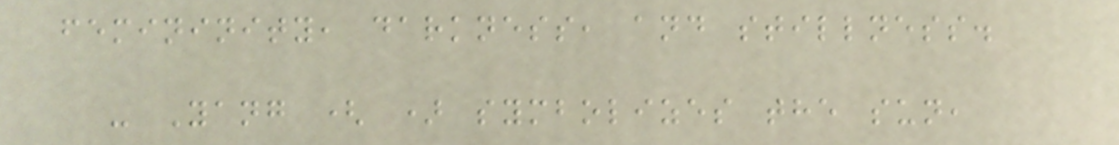femininity, darkness, and stillness.
- Yang ( ) symbolizes the sun,
